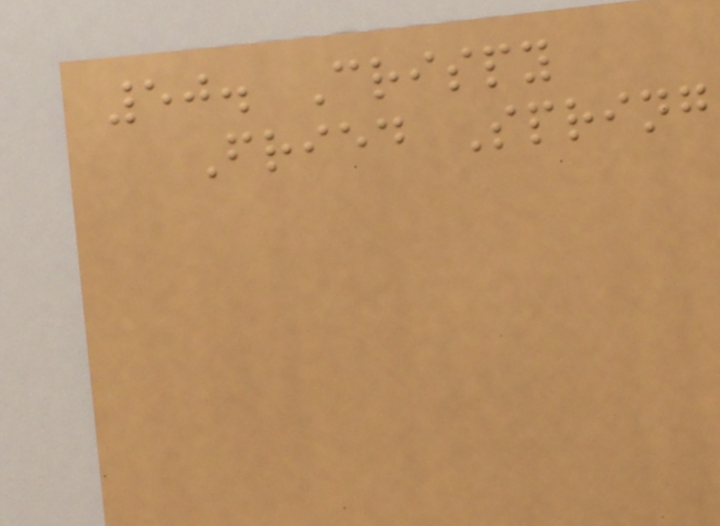50. Crispy
Fried Spring
